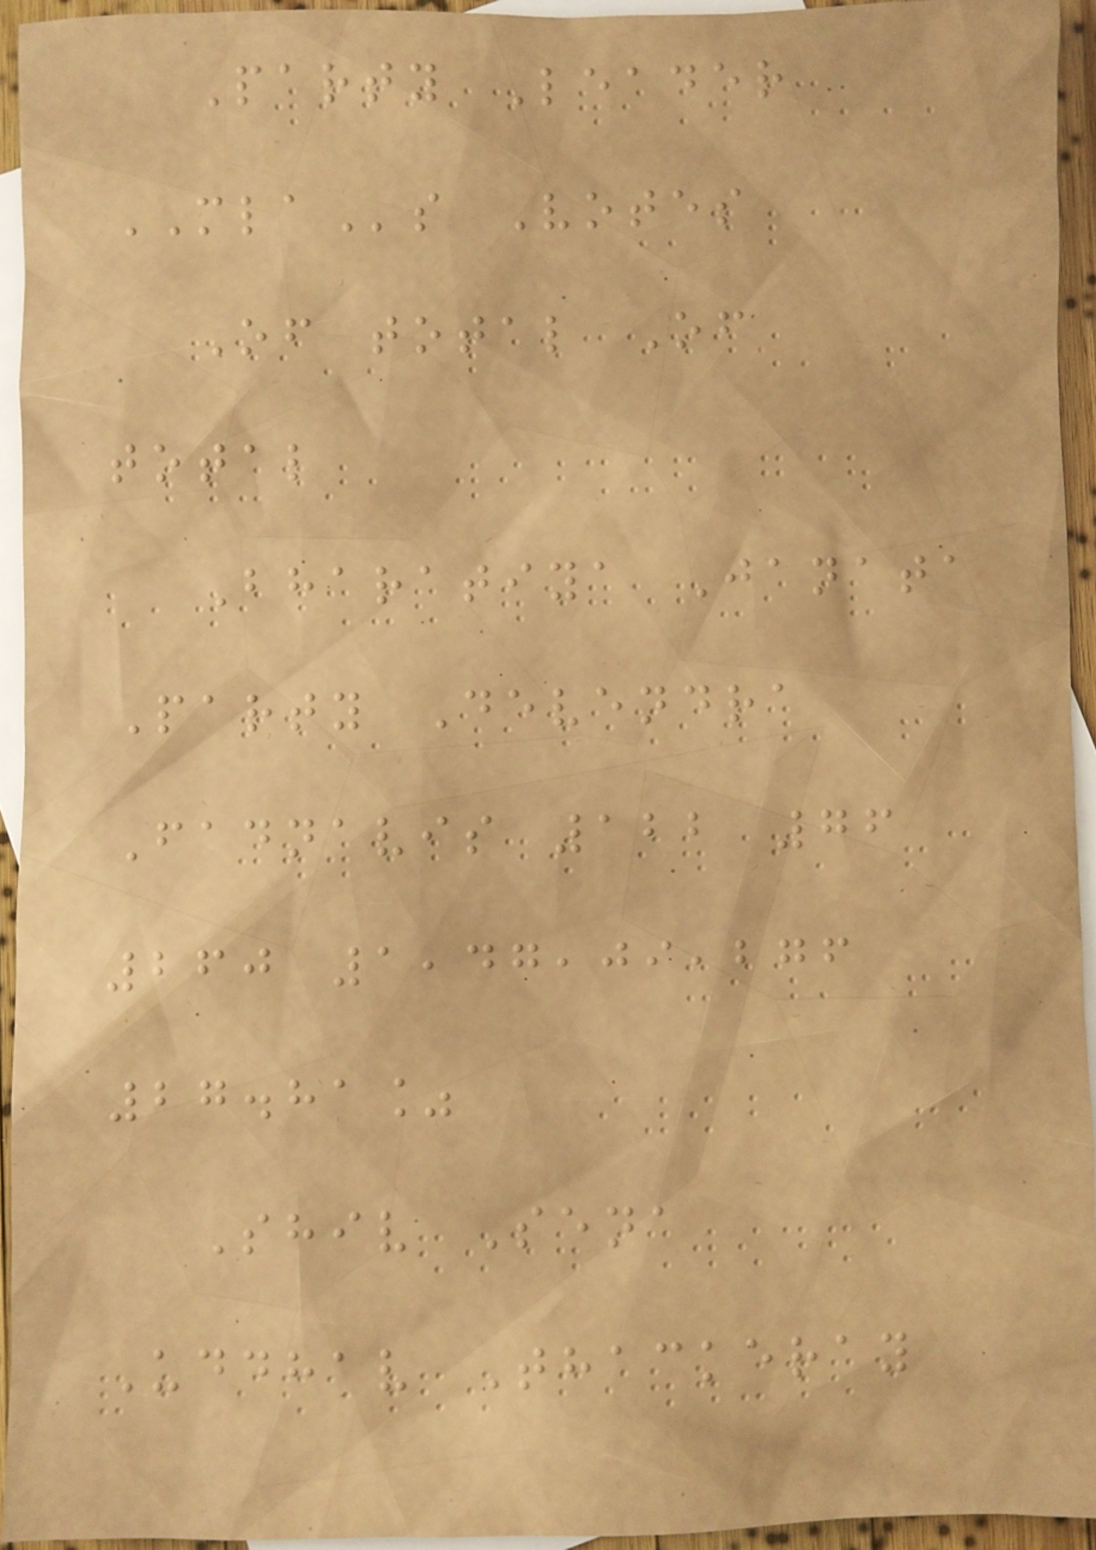Party Leader
MLAs Votes
Of total Of
total
Bharatiya Janata
Party Devendra
Fadnavis 122 76
260 1,47,09,276
27.81%
Shiv Sena
Uddhav Thackeray
